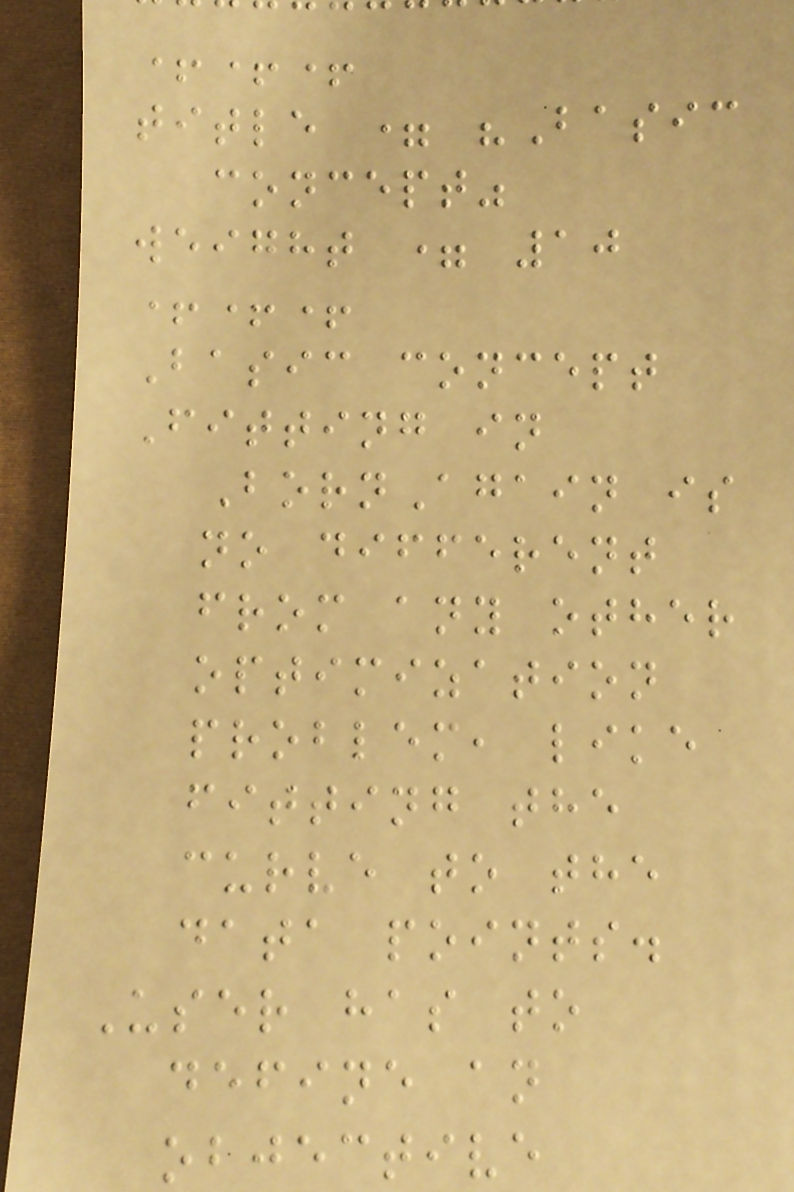+++
title = "Basic
concept"
weight = 10
+++
Basic concept
Fitting in
BornAgain is
no different
from any other
optimization
problem, like
fitting the
curve to the
data points.
User has to
define an
objective
